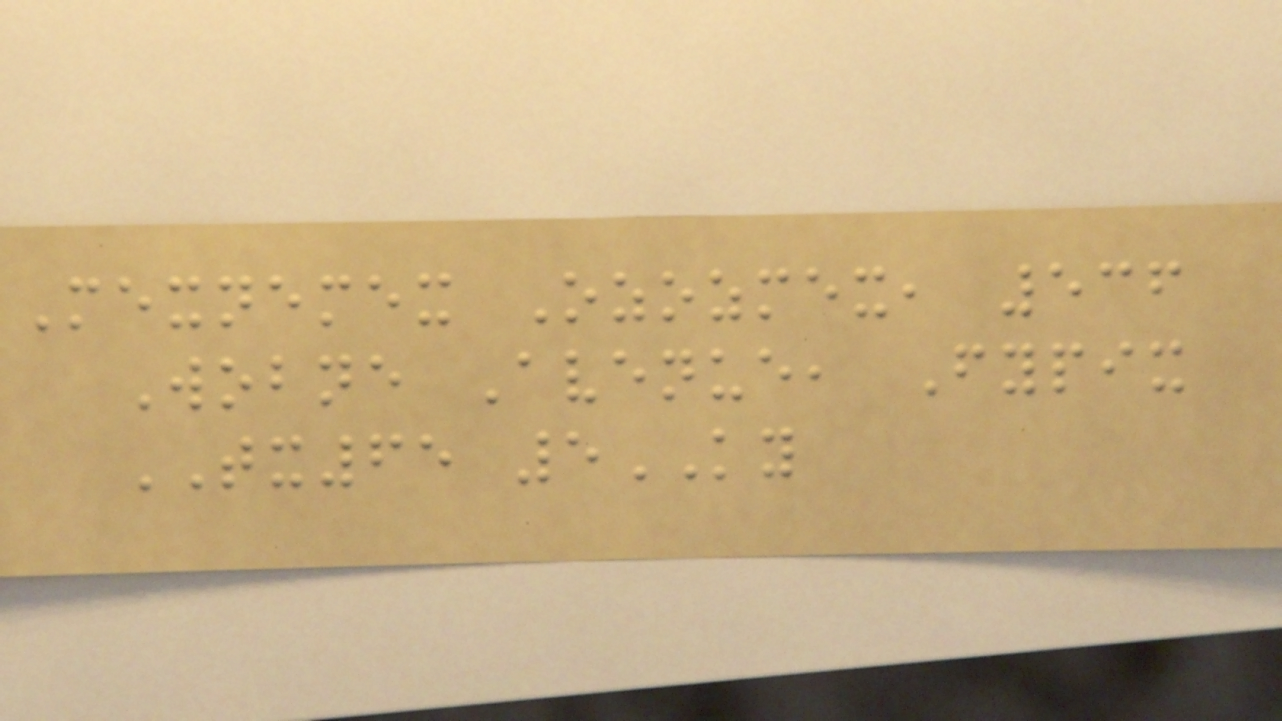Mexnemex Ozozmex, 536
Wobne Avenue, Fypix
TX65 5KY
